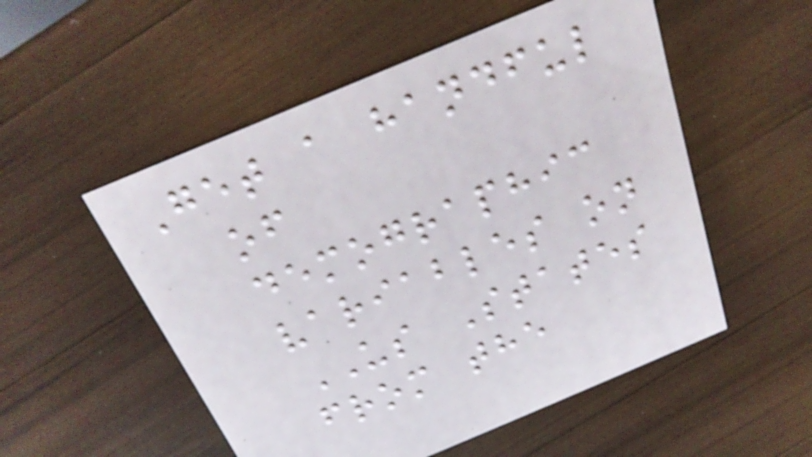Get a handful
of
demographic
variables on
US States
from the
